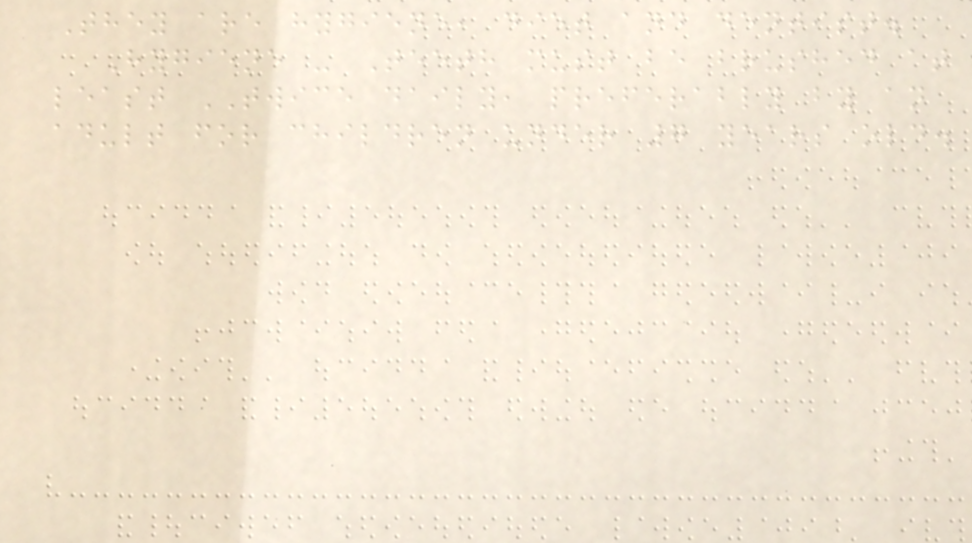They are hygiene, diet and dentist.
Hygiene - Teeth must be brushed at
least TWICE daily, preferably by an
adult for children under 7 years old.
